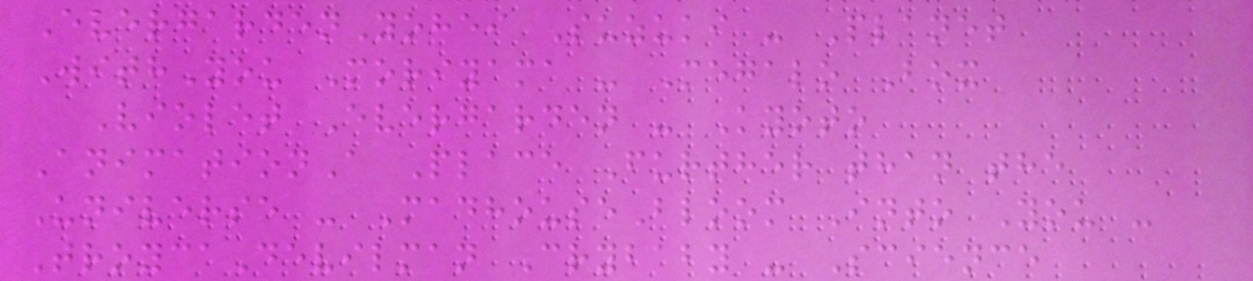EvergardenYohei Suzuki - Planet
WithYou Moriyama - Megalo Box
Violet Evergarden - Kyoto
AnimationA Place Further than the
Universe - MadhouseBloom Into You -
TroycaDevilman Crybaby - Science
